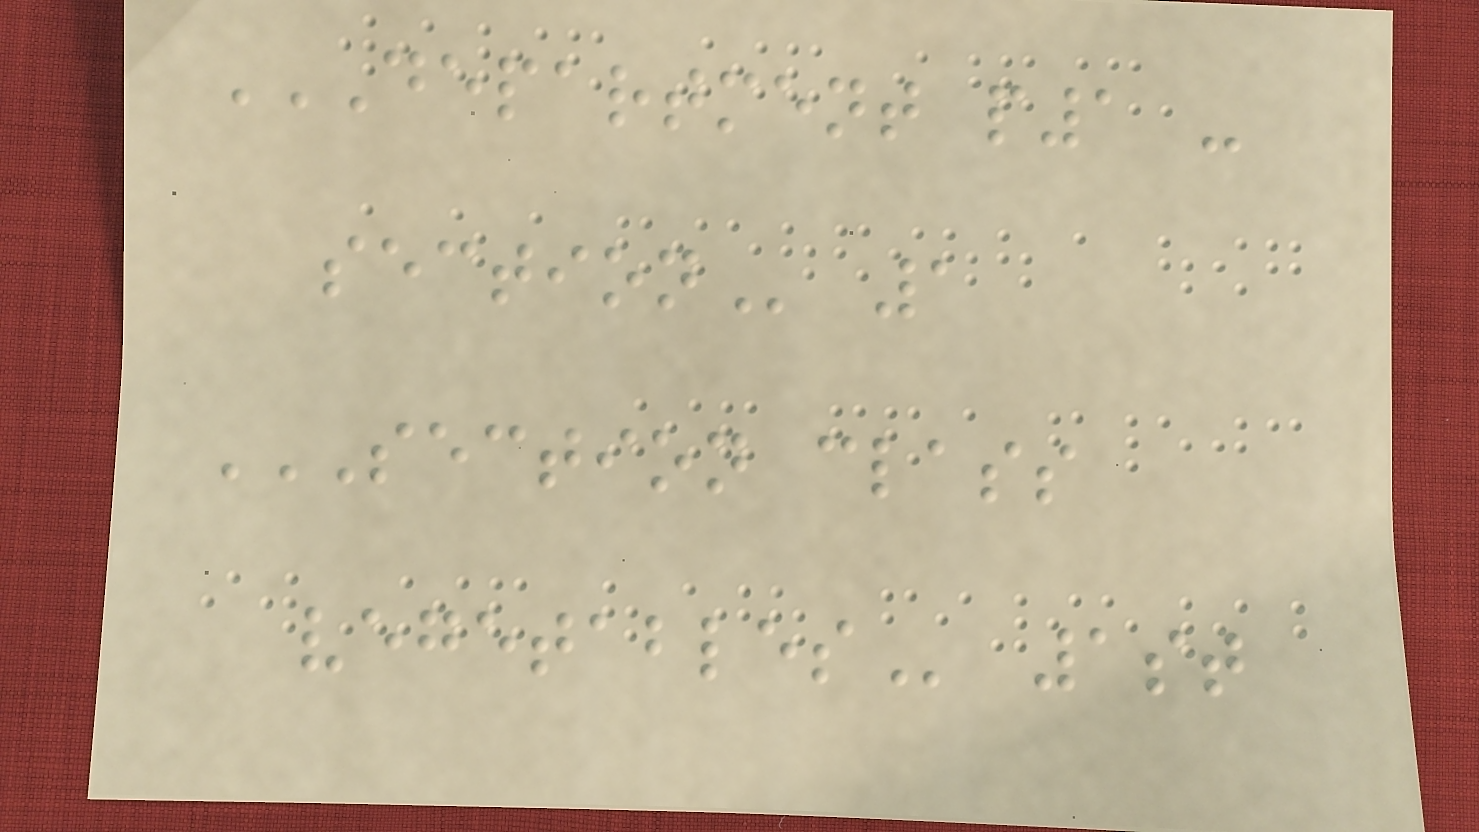DEPARTMENT P1 -
SECTION 1
SECTION CLASS
VEGETABLES 1st
